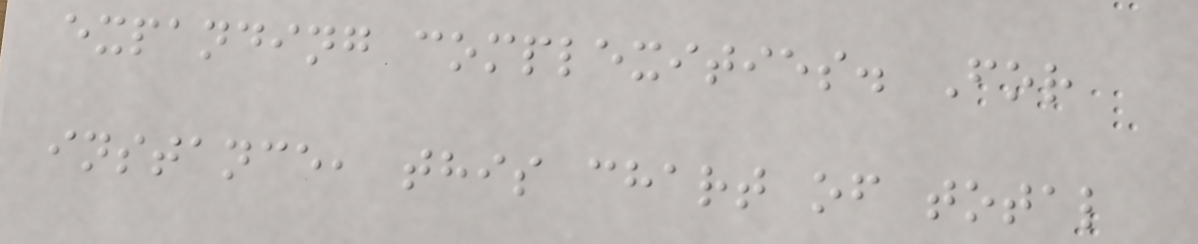expanding complexities. For
instance, this chart of total
